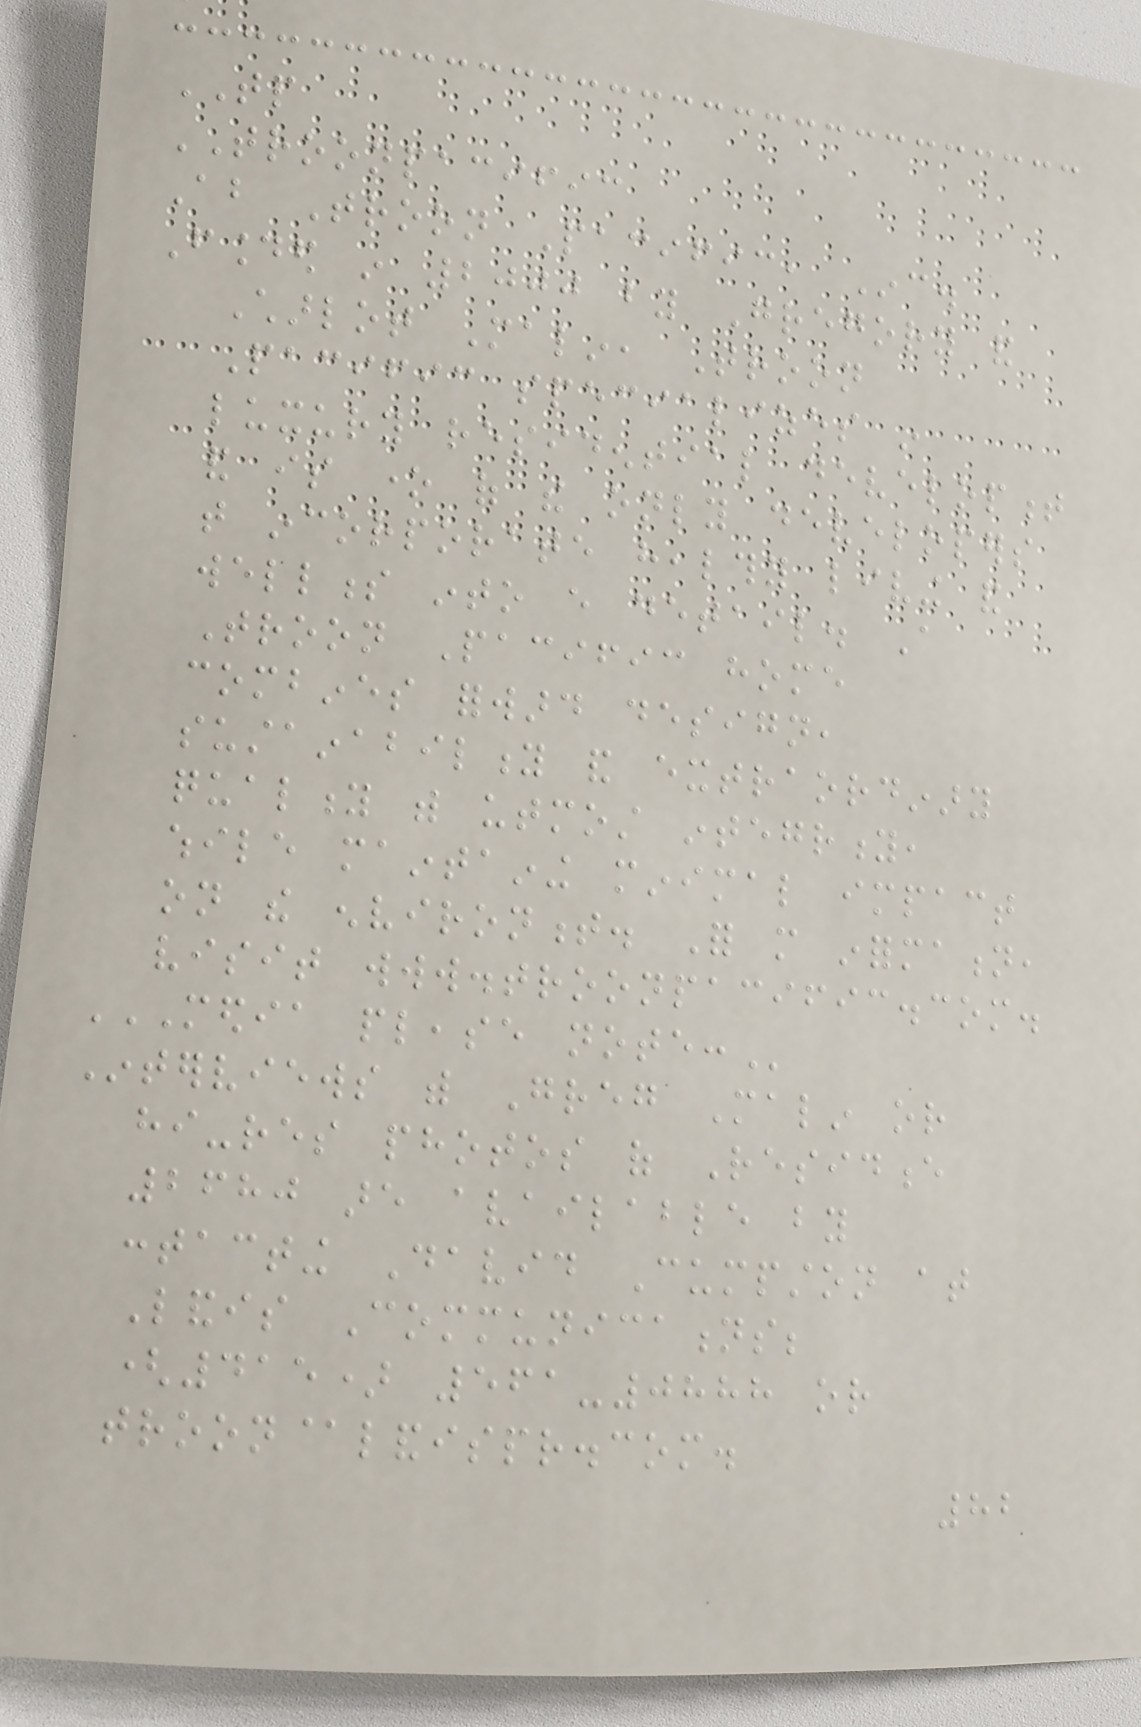TP
TROONPACIFIC
About Troon Pacific, Inc.
Founded in 2000 by Gregory and
Charlot Malin, Troon
Pacific specializes in
luxury residential development
and is one of the only developers
that incorporate healthy living and
wellness into every detail. A
Troon Pacific home
combines forward design,
sustainability and extraordinary
quality with utmost integrity,
while maintaining minimal impact
on the environment. For more information,
visit www.troonpacific.com.
MEDIA PLEASE NOTE:
Interviews with Greg Malin or
hi-res photos of Residence
2680 are available by
contacting David Cumpston at
Landis Communications;
(415) 561-0888 or
troon@landispr.com.
82
